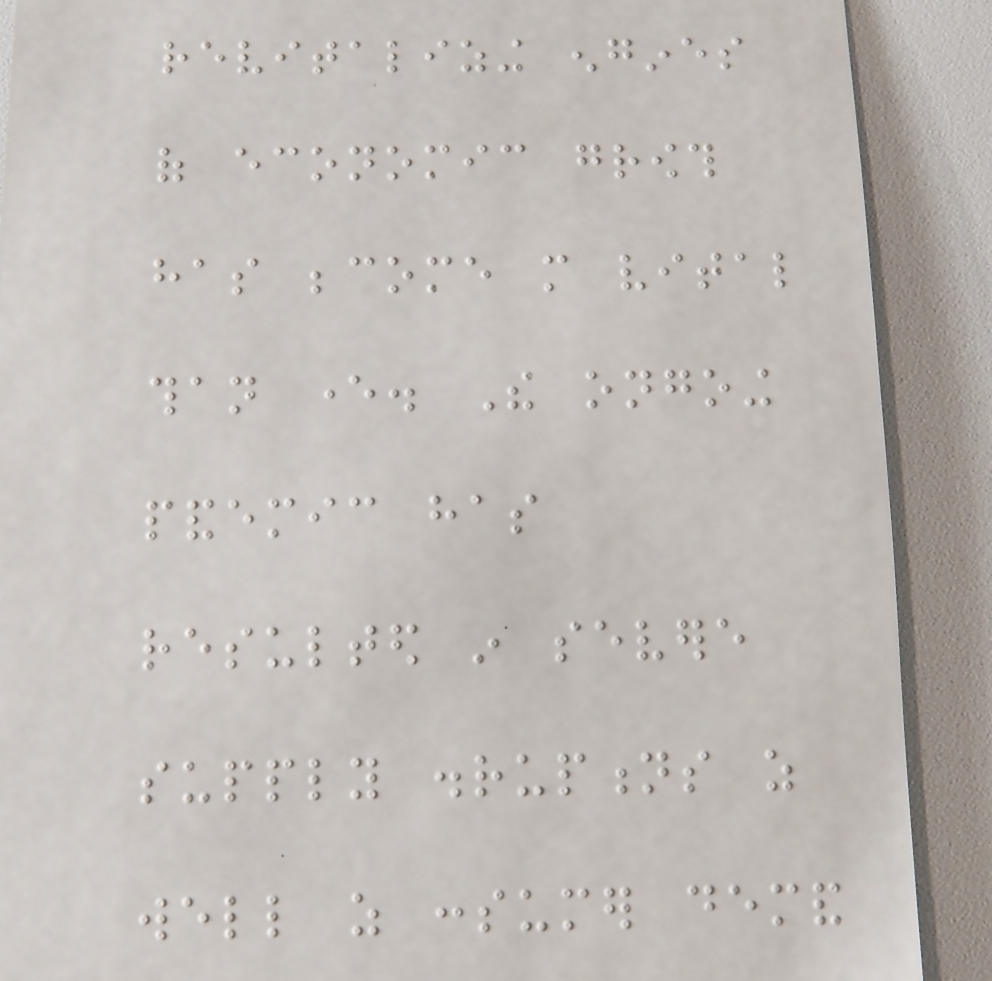revitalizing engines
of economic growth
has become more vital
than ever. The ongoing
pandemic has
resulted in severe
supply disruptions as
well as consumer demand
